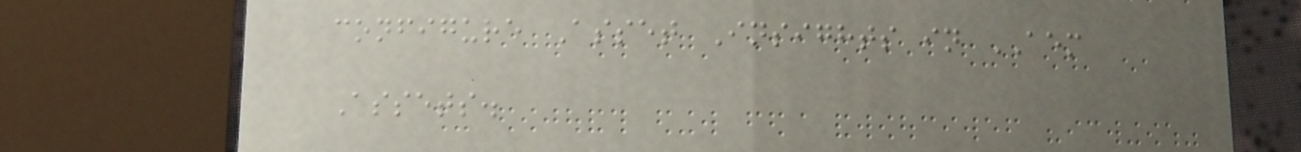configure Asset Insights in AEM
Assets.
